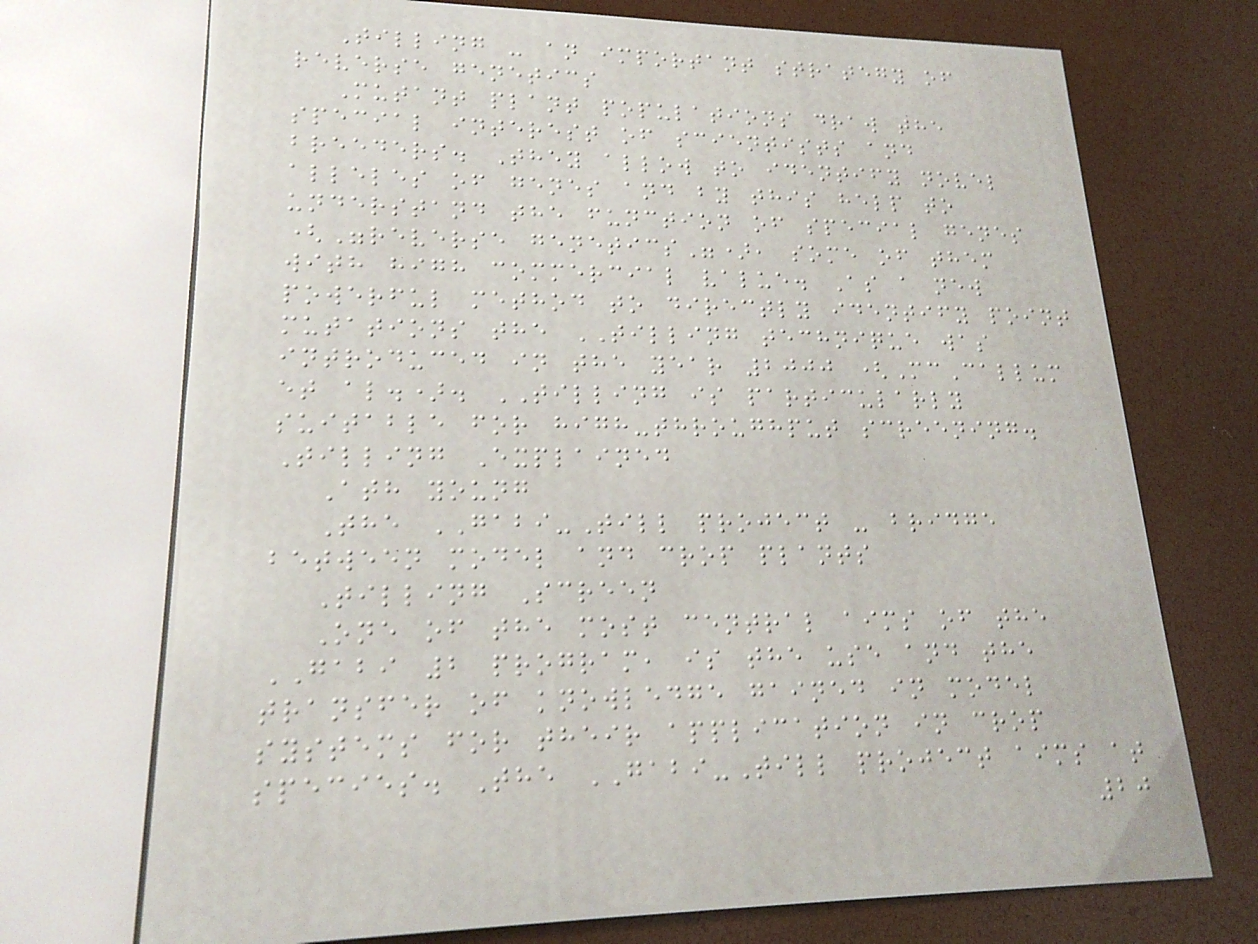Tilling - an important strategy of
reverse genetics
Mutant plant populations draw the
special interest of scientists and
breeders. They allow to identify novel
alleles of genes and by this help to
understand the function of special genes
("reverse genetics"), some of them
with high commercial value. As a new
powerful method to directly identify point
mutations the TILLING technique was
introduced in the year 2000 (McCallum
et al.). TILLING is particularly
suitable for high-throughput screening.
Tilling Explained
Ath young
The GABI-Till project - bridge
between model and crop plants
Tilling Screen
One of the most central aims of the
GABI 2 program, is the use and the
transfer of knowledge gained in model
systems for their application in crop
species. The GABI-Till project aims at
20
